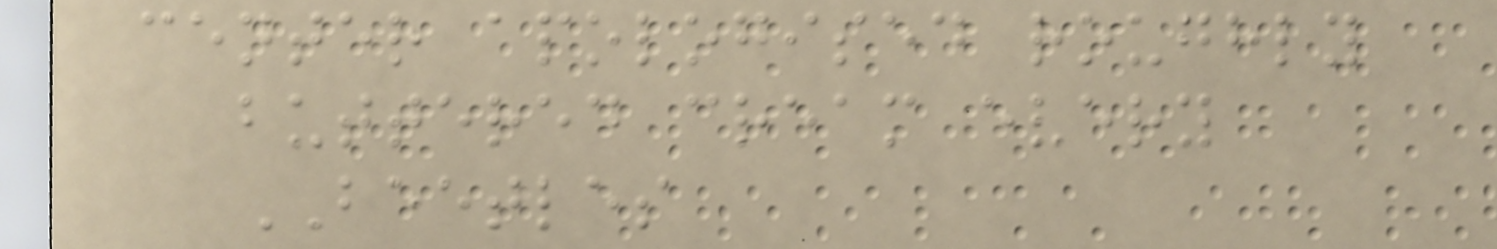center apologised roughly
buttered cream every
BEETLES
